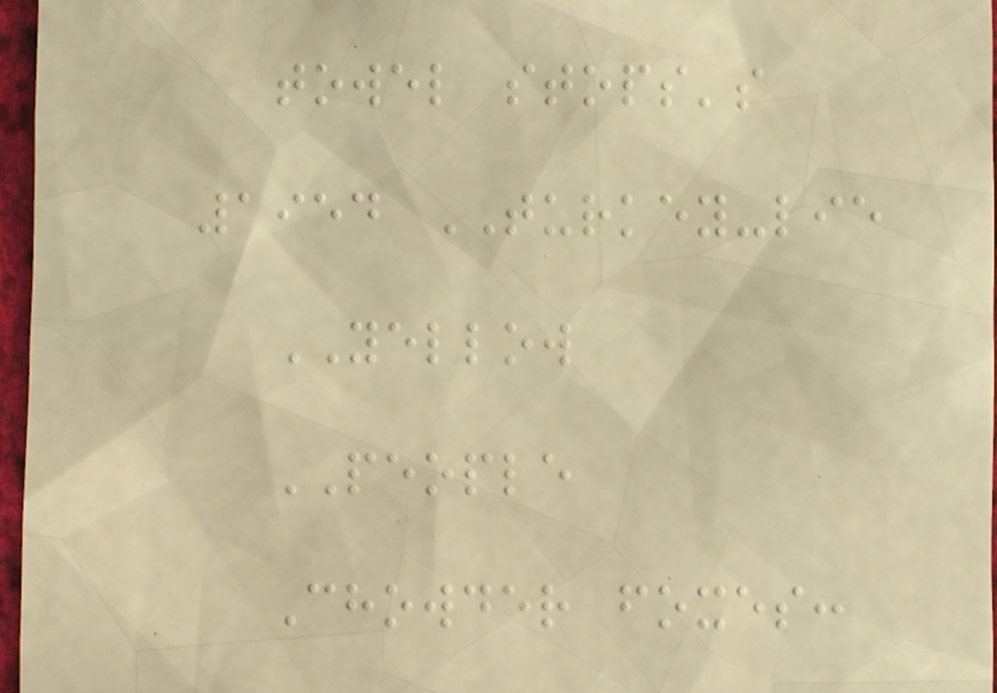towel stops's
1954 TURKEY-lie
YELLOW
PEOPLE
Chowder foxes:
